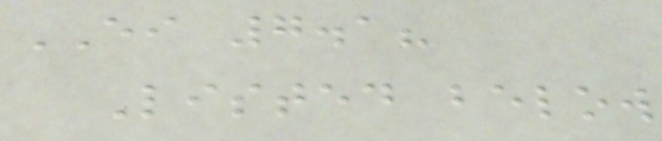EI 7.1?
Listed below
